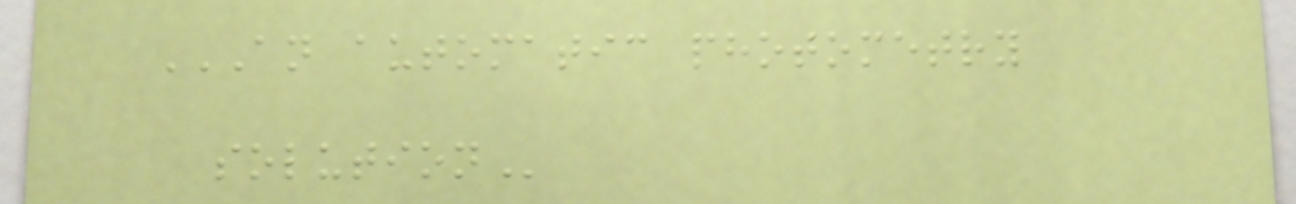AN AUTOMATIC PHOTOMETRY
SOLUTION
